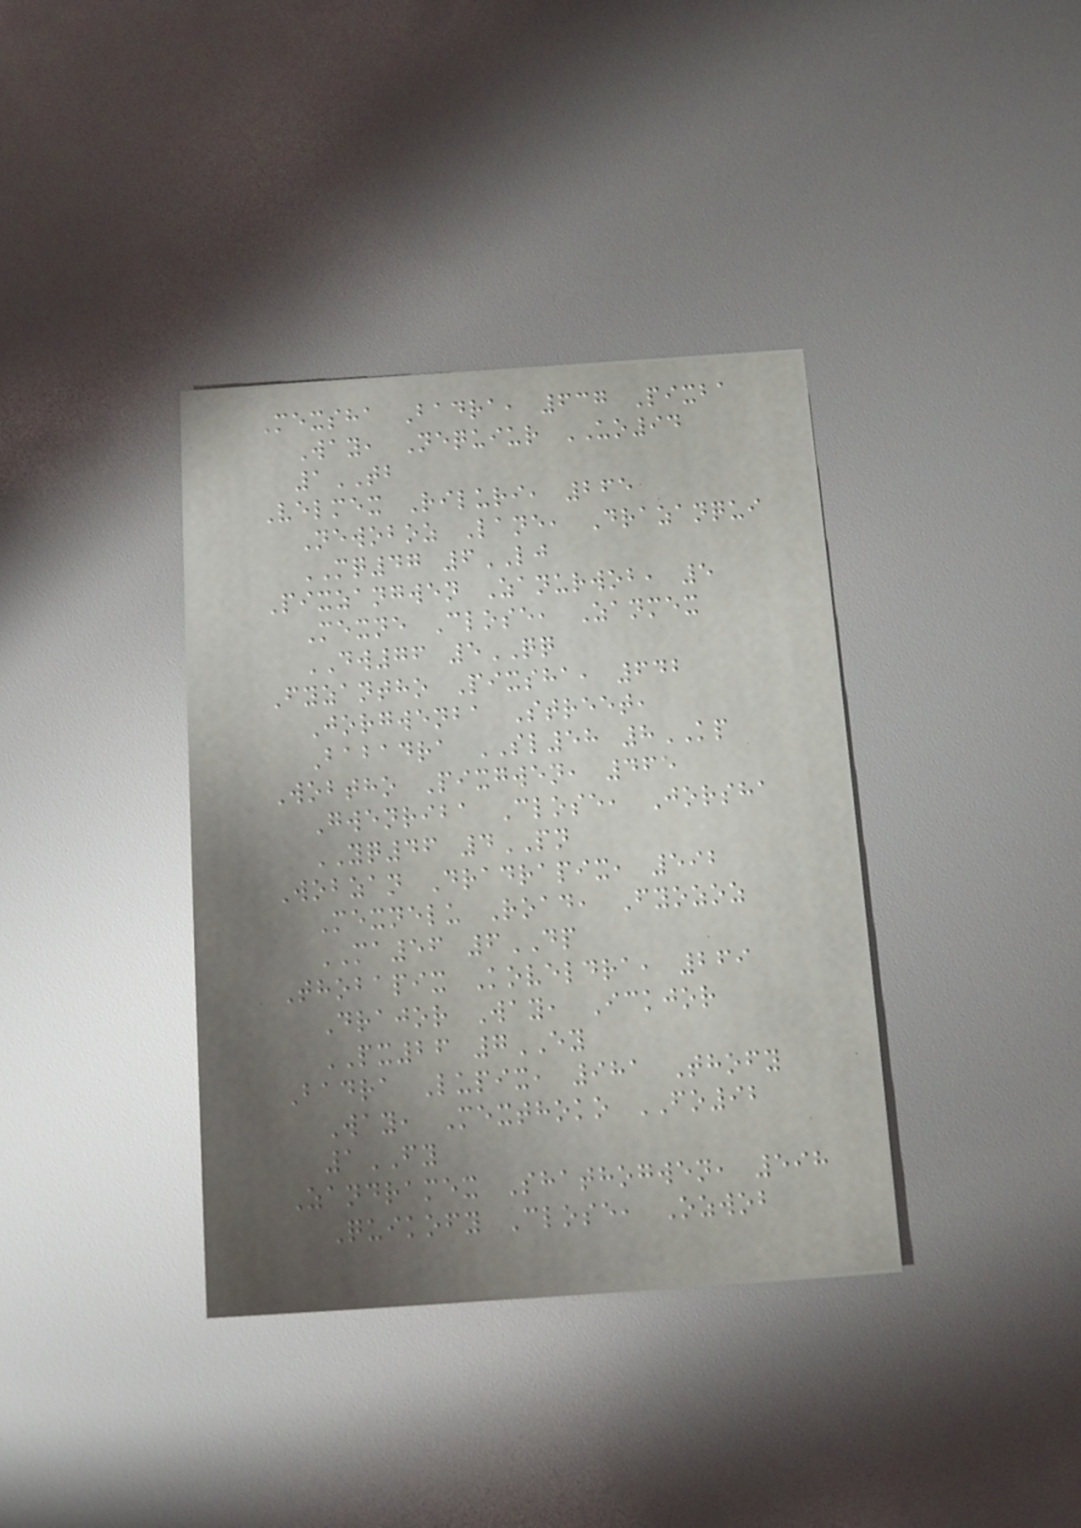Mexsha Badra, 637 Pixba
Way, Nequiur UO94
1TB
Velmex Riluri, 265
Newoboz Lane, Drazanqui
MQ47 6LJ
Pixzangwen Zanurwob, 5
Mexne Close, Zanmex
DW76 5QQ
Fyzantho Pixsha, 642
Jorgwenba Street,
Babadra SL58 8KP
Wobtho Pixgwen, 465
Gwenriba Close, Jorsha
YQ46 4PN
Wobzan Dradrapix, 592
Mexnelu Road, Fyozoz
MA56 6DP
Thobapix Koveldra, 269
Drajor Way, Ickjor
PX26 7EY
Badra Lupix, 981 Thofy
Way, Mexthoko FO92
1FY
Zandramex Shathogwen, 598
Quikofy Close, Ozwob
